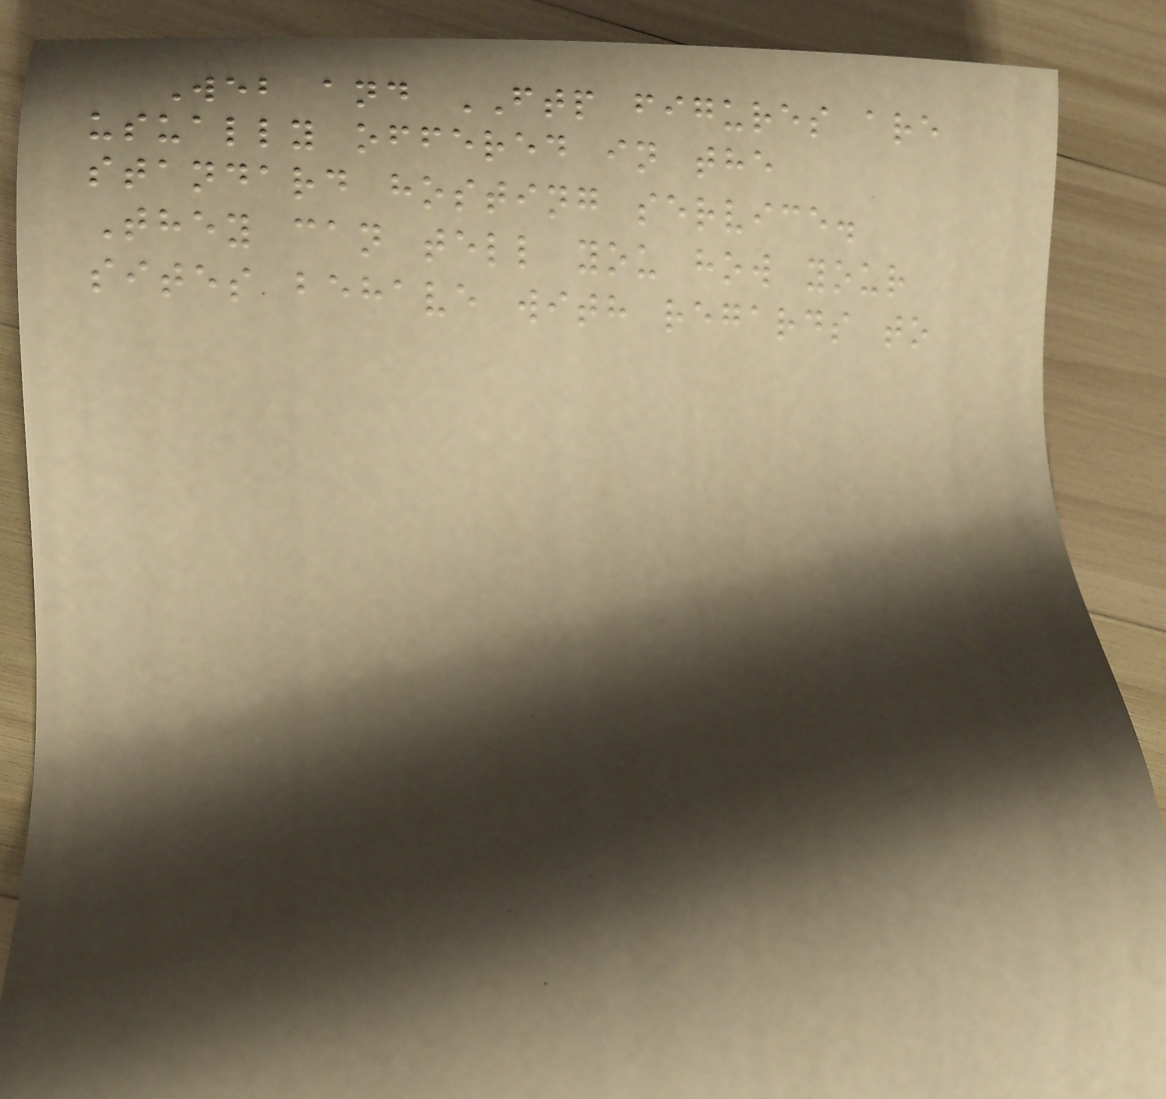Web and FTP figures are
usually offered in the
standard hosting service.
They can tell you how your
sites behave with regards to
